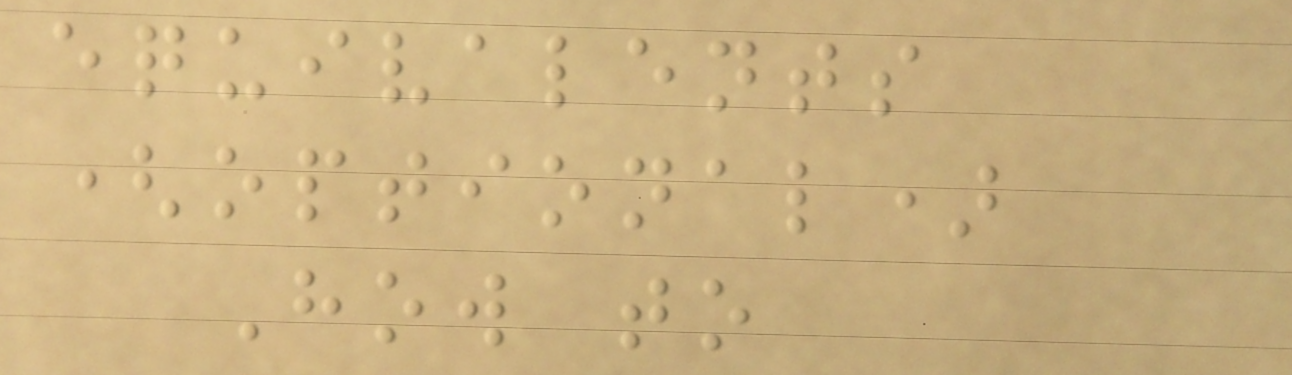equivalents
(optional)
How to
